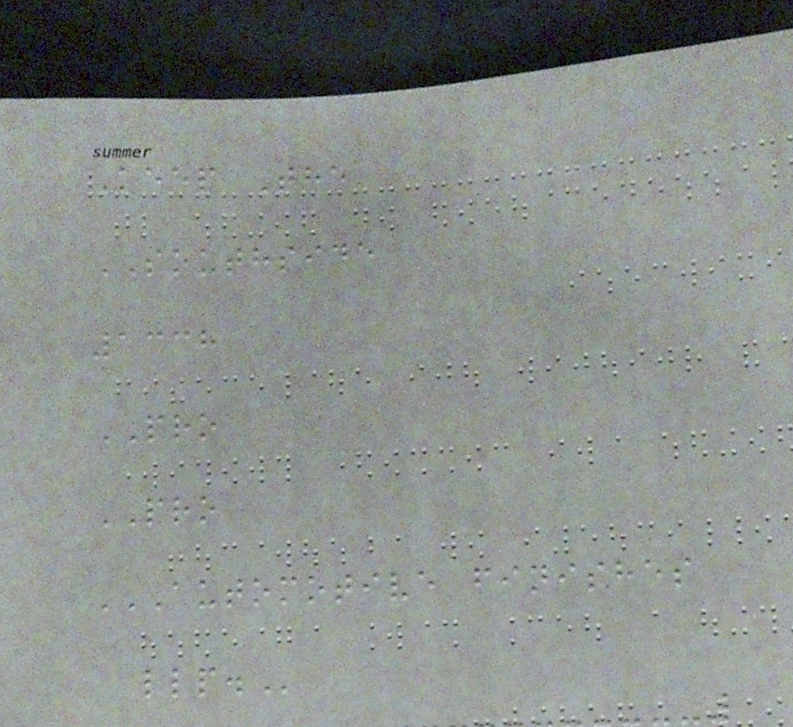Keep The
SOUTHSIDE
1338
PRO
PRO
AUTOMOTIVE FINISHES
LLP.
